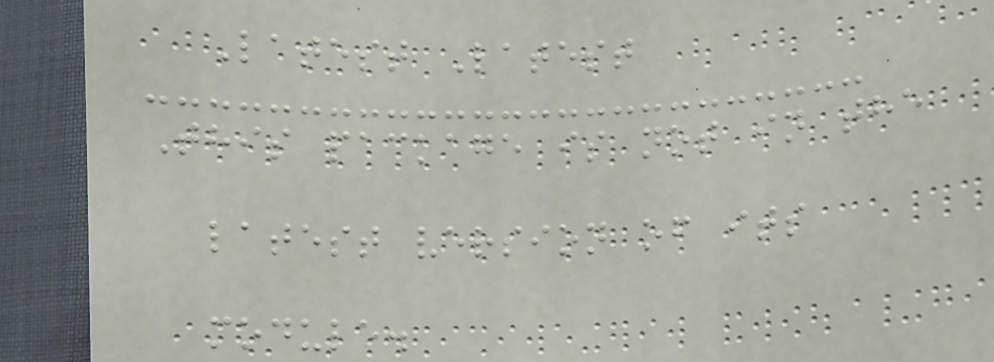Latest Latest
This package is not in the
latest version of its
module.
